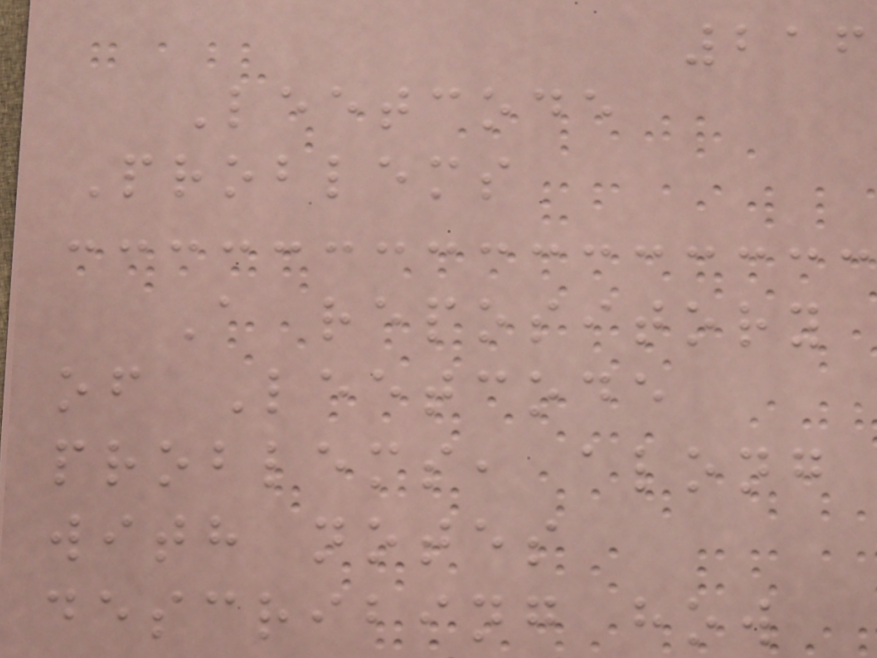216
Leetcode
Problems
A repository
of Leetcode
problems, along
with notes
describing how
